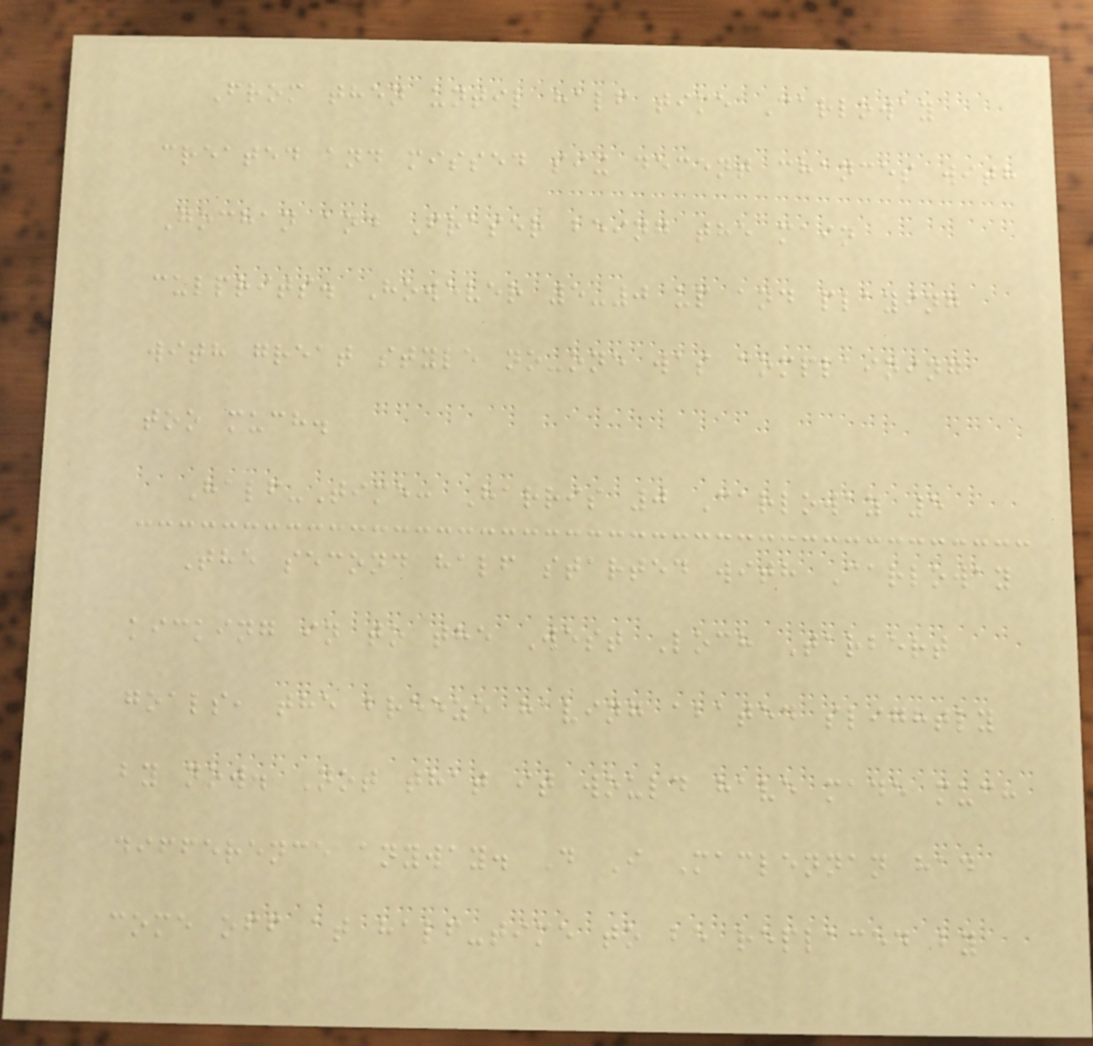From then until half time Carloway
created and missed six decent chances with
Gochan and Fraser being the main
culprits. However 5-0 up and playing
with great style no-one was complaining
too much.
Half-Time: Harris 0 Carloway 5
The second half started with Carloway
kicking in to the West Loch Tarbert
goals, the breeze having abated slightly
by now. Not that it would have made much
difference anyway. D I Maclennan had
come off at half-time to be replaced by
